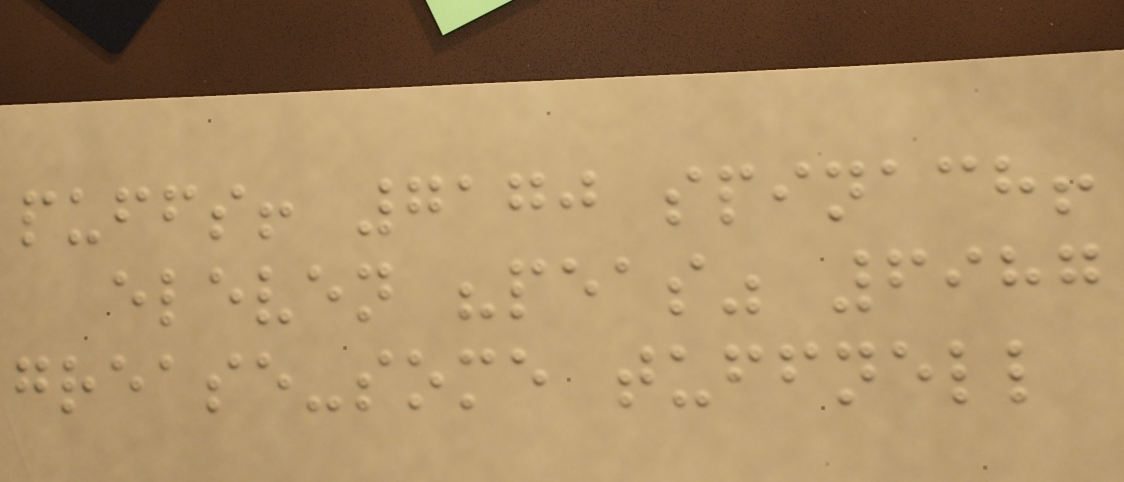puffs! 7170 spinach!
eleven "peas" 6987
grease-some tuffnell
